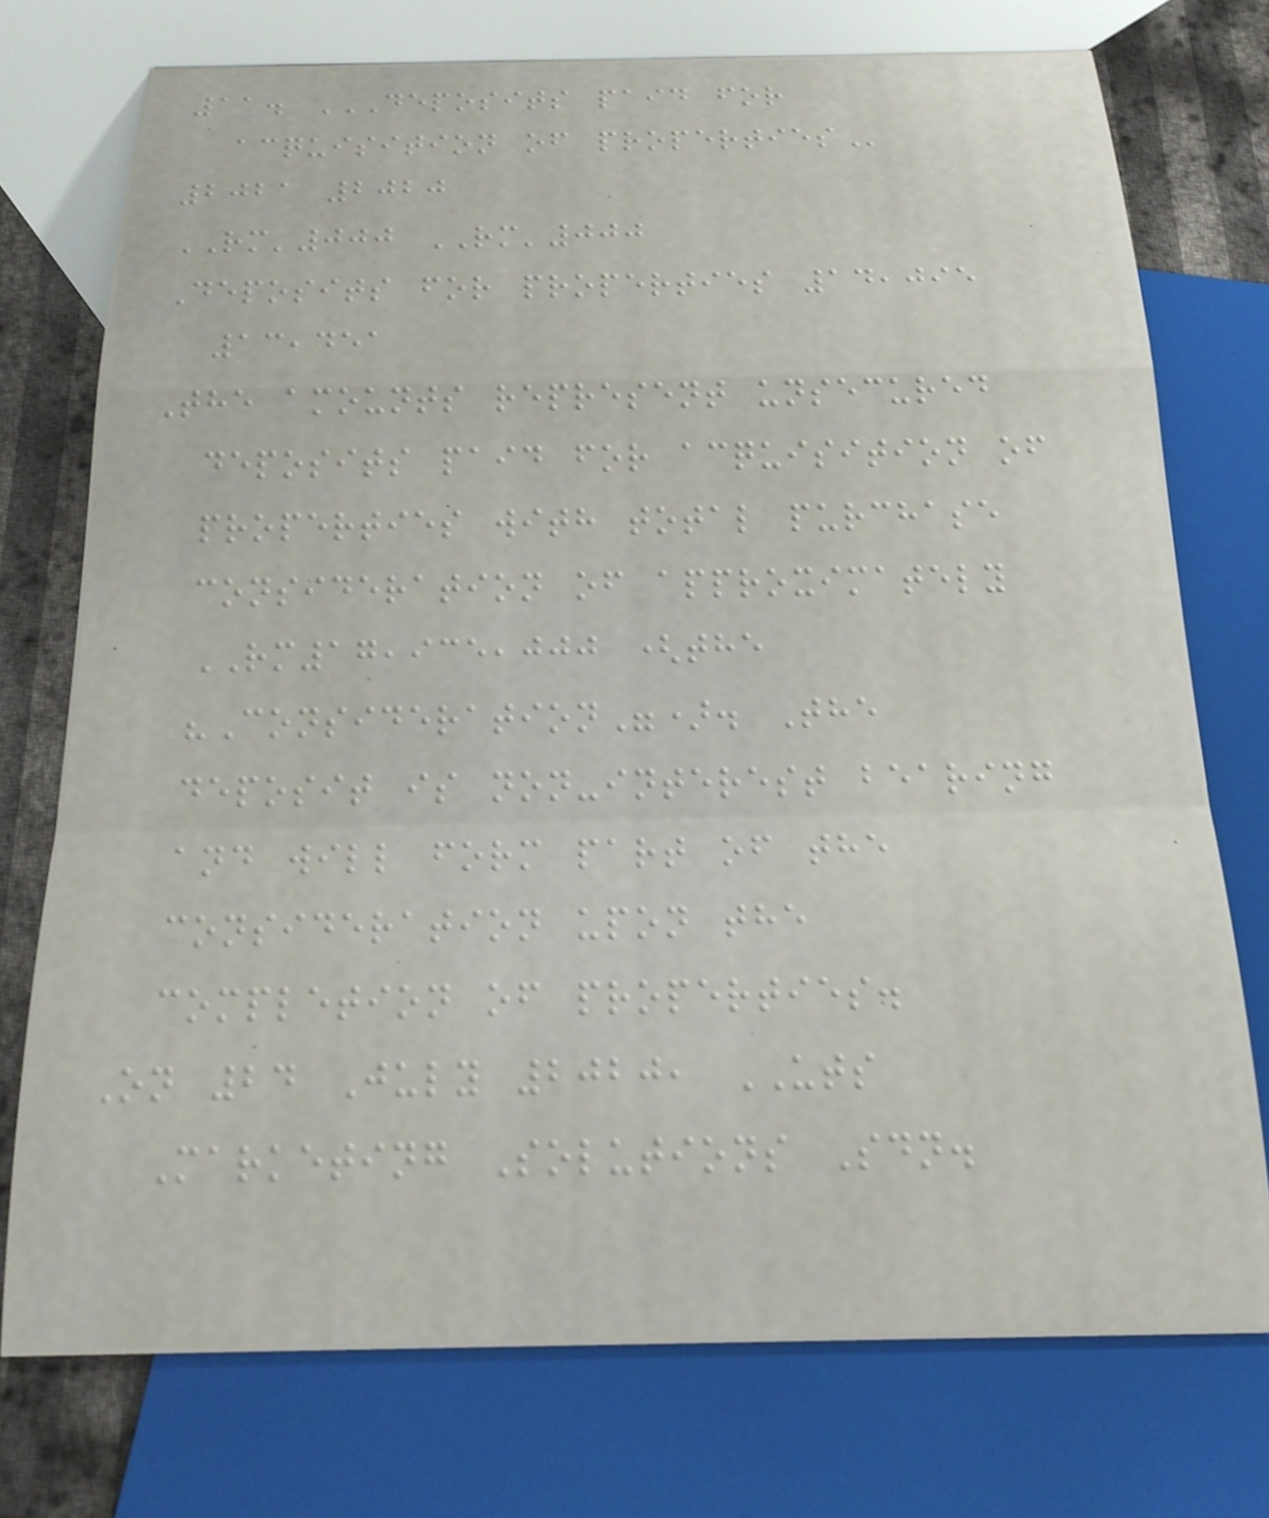11. DEPOSITS PAID FOR
ACQUISITION OF PROPERTIES
2021 2020
RM'000 RM'000
Deposits for properties 14,095
13,451
The amounts represent unsecured
deposits paid for acquisition of
properties with total purchase
consideration of approximately
RM17,935,000 (the
"Consideration"). The
deposit is non-interest bearing
and will form part of the
consideration upon the
completion of properties.
On 24 July 2020, UTS
Marketing Solutions Sdn.
